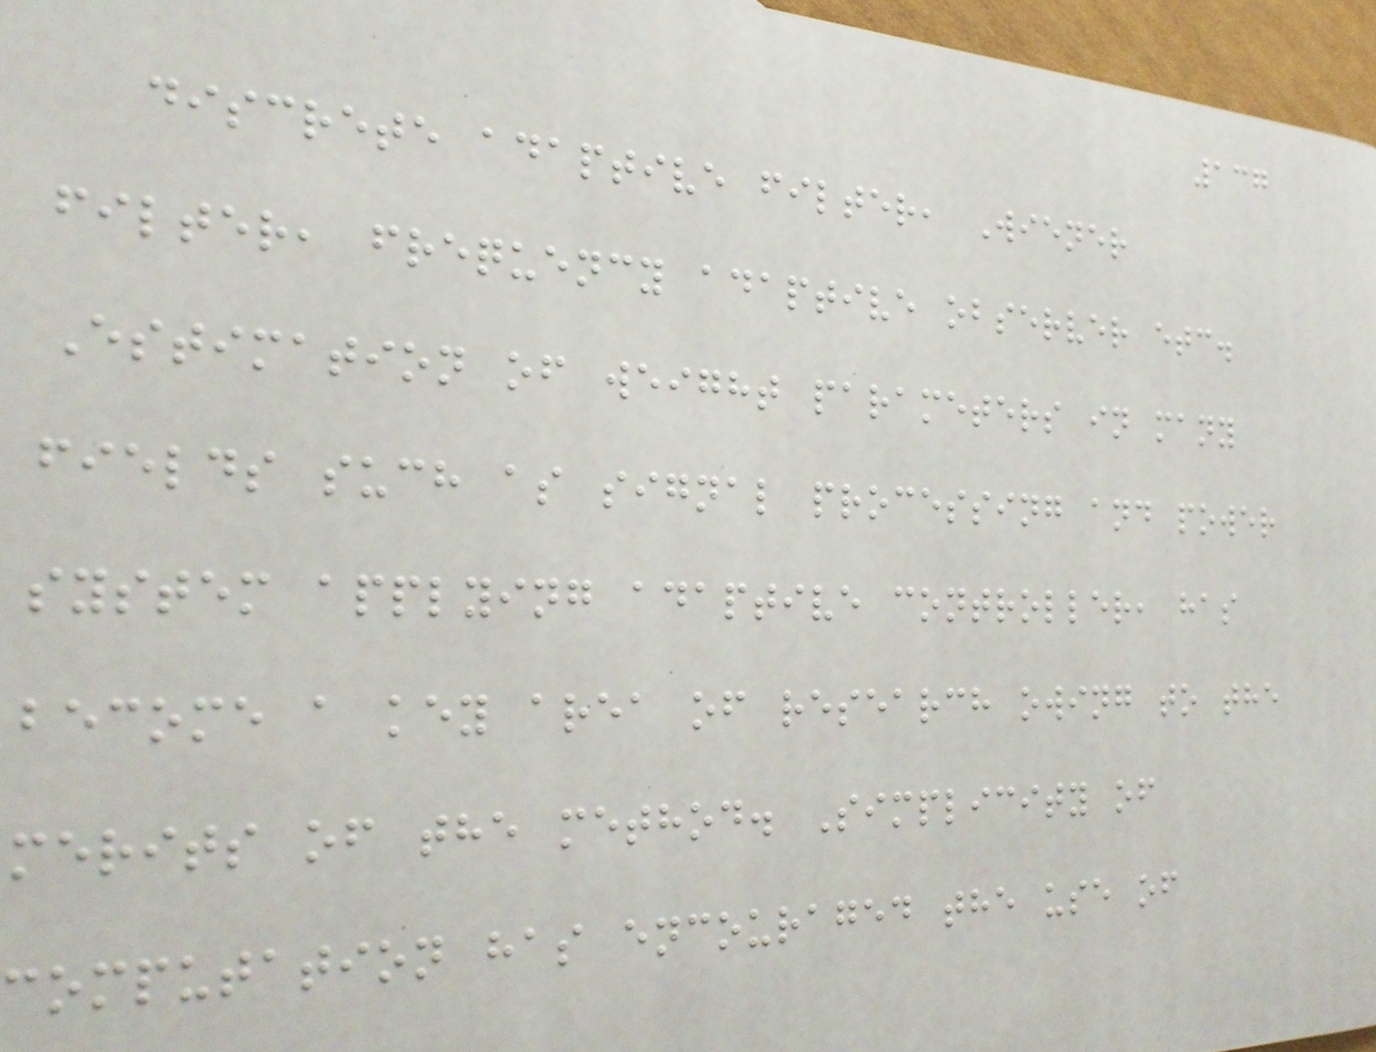137
discrete adaptive filter, Wiener
filter, frequency adaptive observer etc.
Estimation of weight parameters in many
fields such as signal processing and power
system applying adaptive controller, has
become a key area of research owing to the
merits of the method. Simplicity of
computation has encouraged the use of
